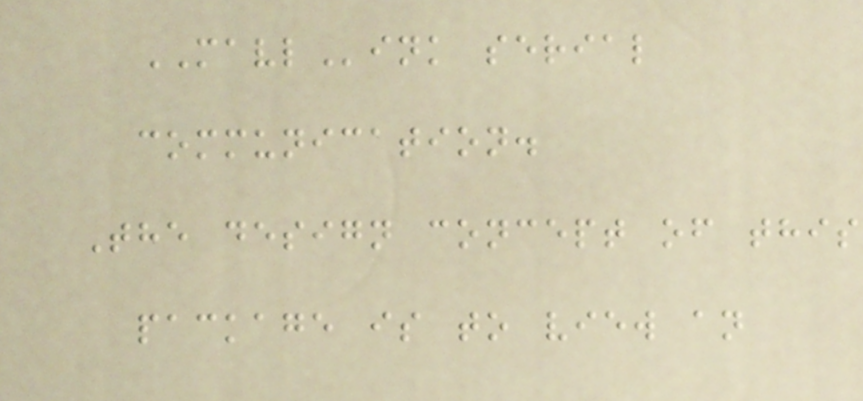MAVLink serial
communication.
The design concept of this
package is to view an
